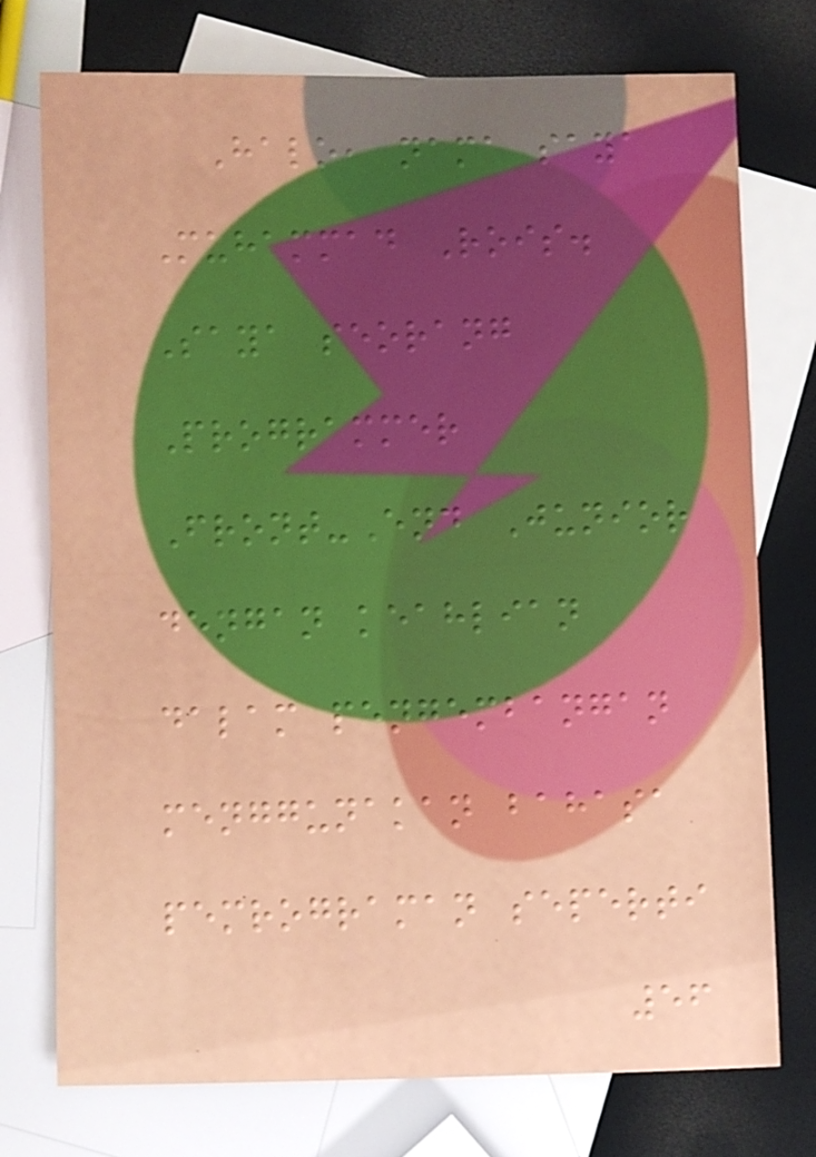Halo, nama saya
Muhammad Rois.
Saya seorang
Programmer
Front-End Junior
dengan keahlian
dalam pengembangan
menggunakan bahasa
pemrograman seperti
56
